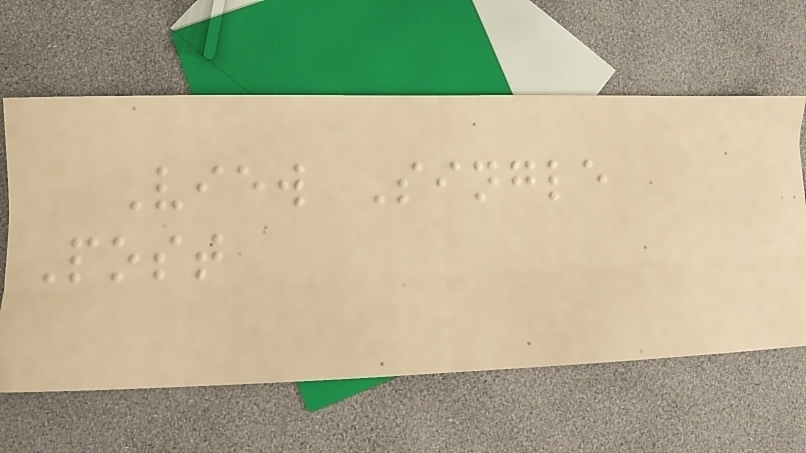View Single
Post
